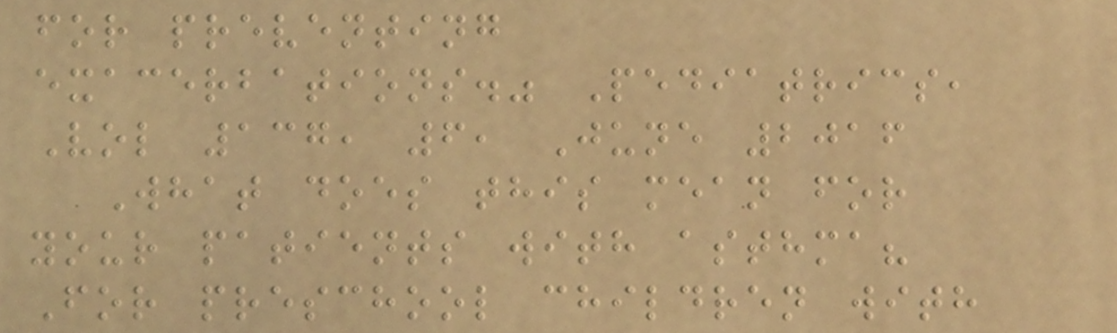for preventing
exacerbations." Pediatrics,
Vol 137, 6, June 2016
What does this mean for
your patients with asthma?
For preschool children with
